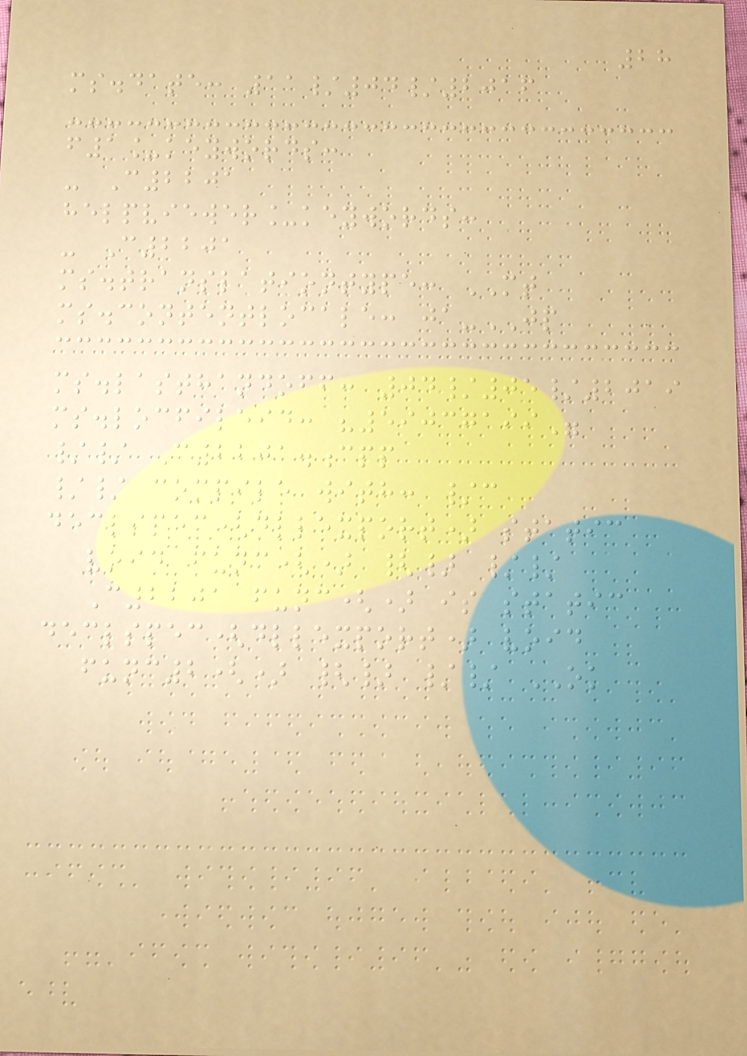28
ms.date: 11/04/2016
f1_keywords:
- C2201
helpviewer_keywords:
- C2201
ms.translationtype: MT
ms.contentlocale: ja-JP
ms.lasthandoff: 04/05/2019
ms.locfileid: "59037199"
// C2201.cpp
// compile with: /c
declspec(dllexport) static
void func() {} //
C2201 func() is static
declspec(dllexport) void
func2() {} // OK
